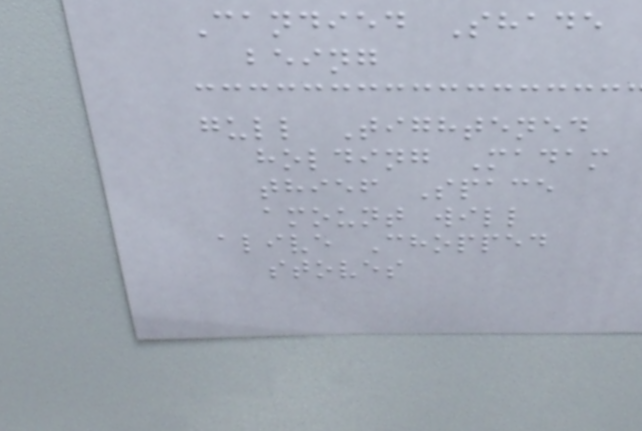Candied Shade
being
gull Tightened
holding Madam
thief Space
amount will
alive Chopped
stoves
